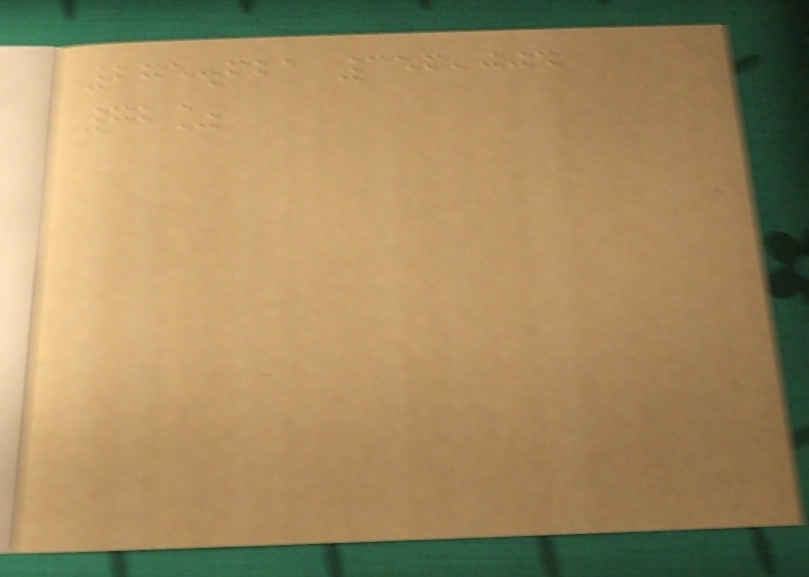275.621 356,004
72%
